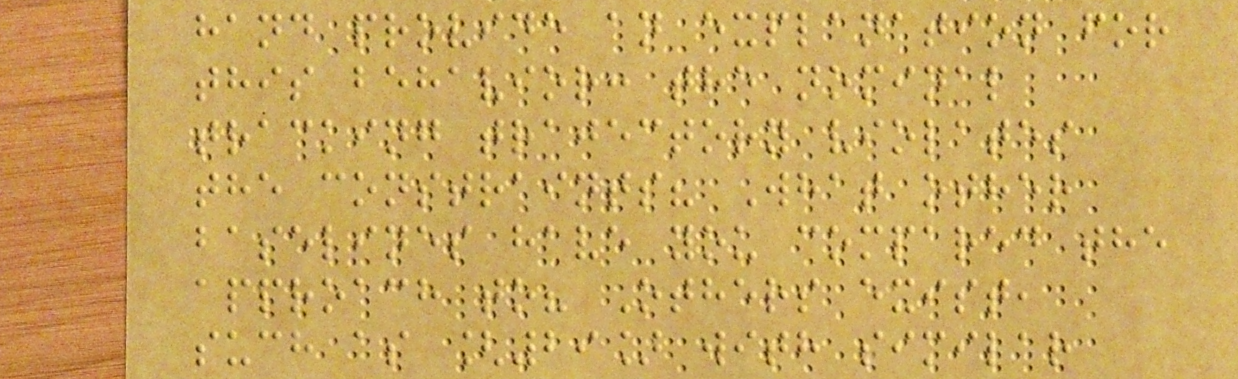hand provide an explanation for
this behavior: the nominal
tracking trajectory violates
the constraints? What other
baselines have you compared the
approach to? Others exist,
such as [29] with similar
